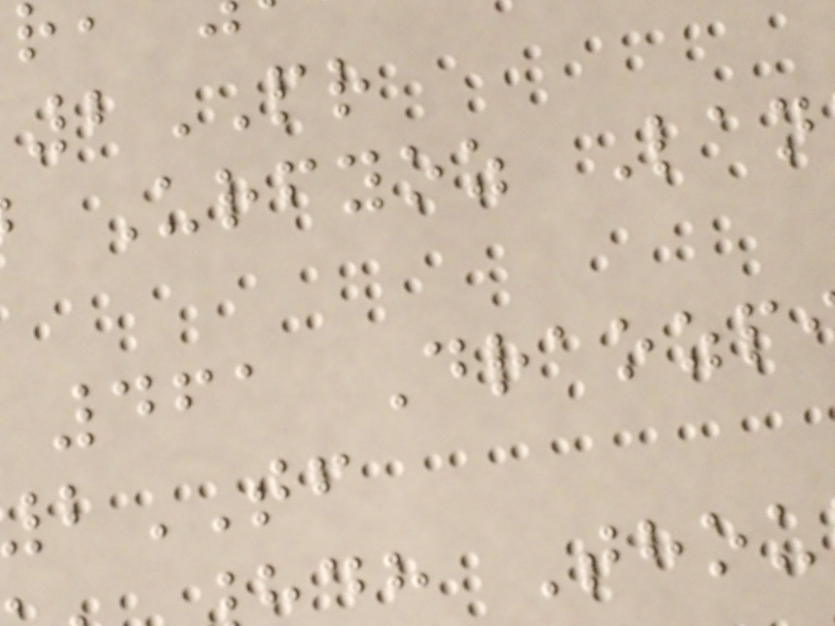2PR
Urfyoz Lan
461 Draozp
